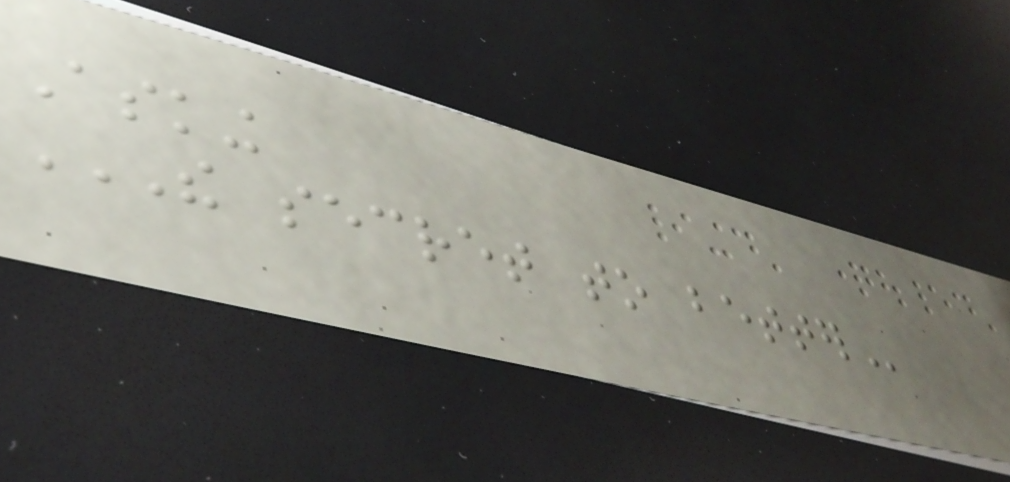Asking
THE SECRET TO BETTER
